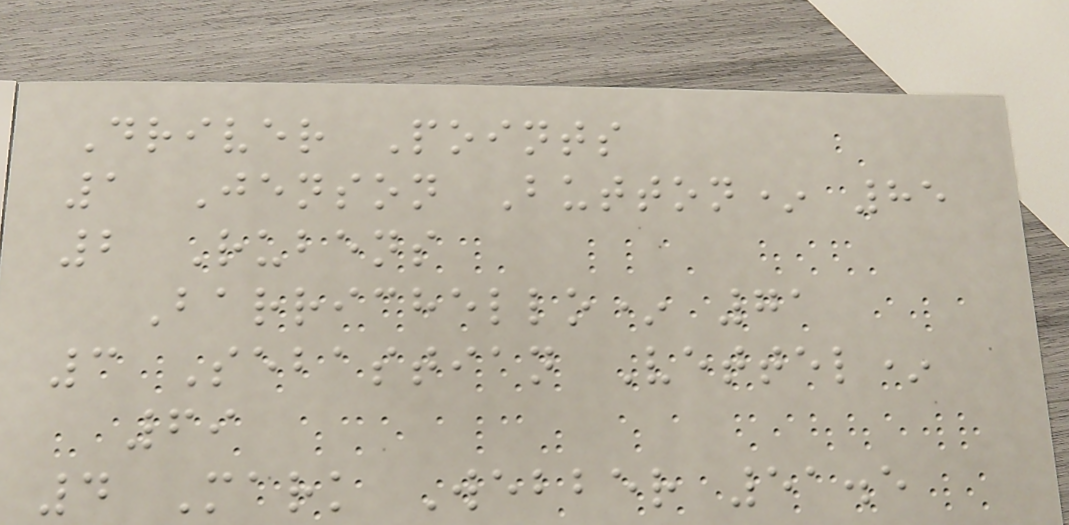Driver Points
1 Jenson Button* 85
2 Rubens
Barrichello* 71
3 Sebastian Vettel*
69
4 Mark Webber 51.5
